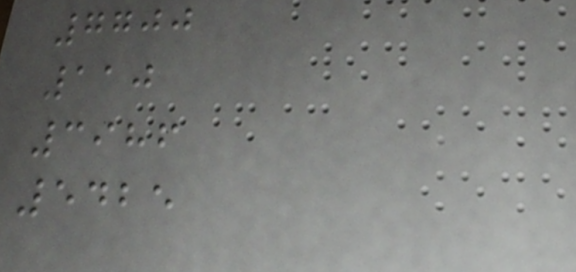7700
110
3986
5425
